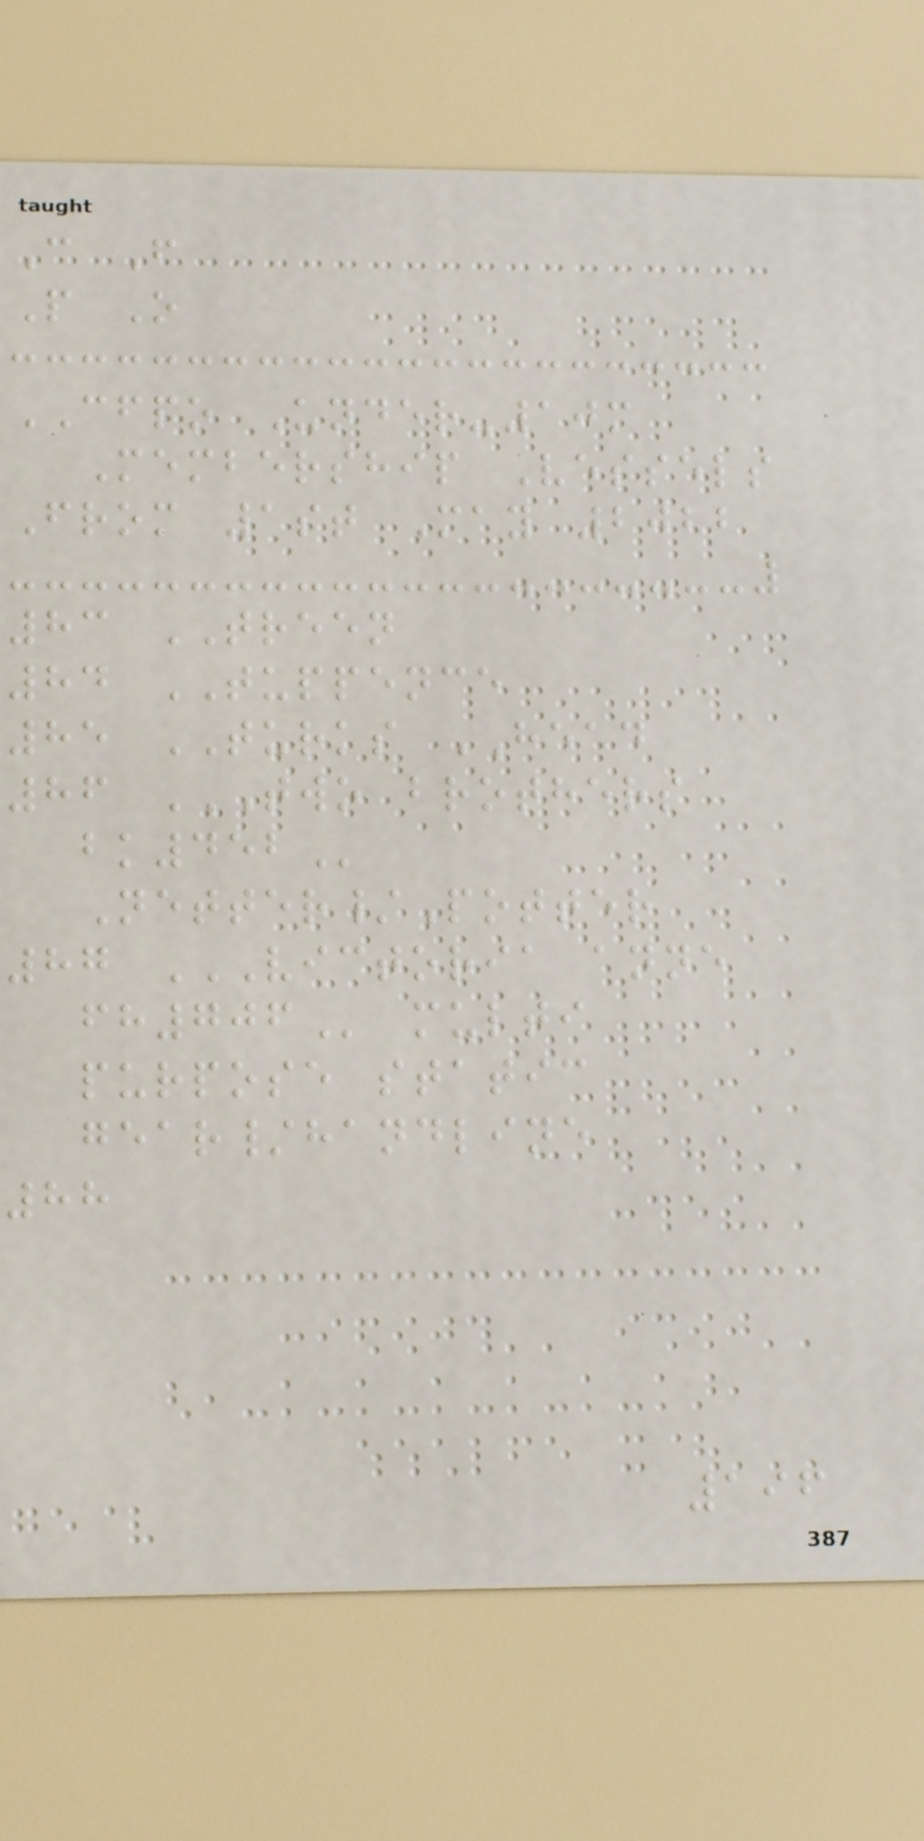C F
P O
CFPO Under-10m
Membership Vessels
From 1st May 2022
83 TREEN
84 TUPPENCE
85 TURKS HEAD
86 TWO BROTHERS
BK452
Netter/Potter
87 VICTORIA ANNE
FH706 multi
purpose static
gear/handline
88
196
